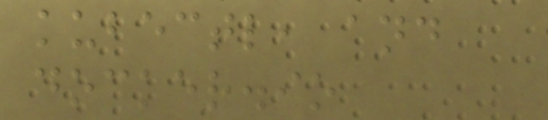kubectl, and
docker.io
